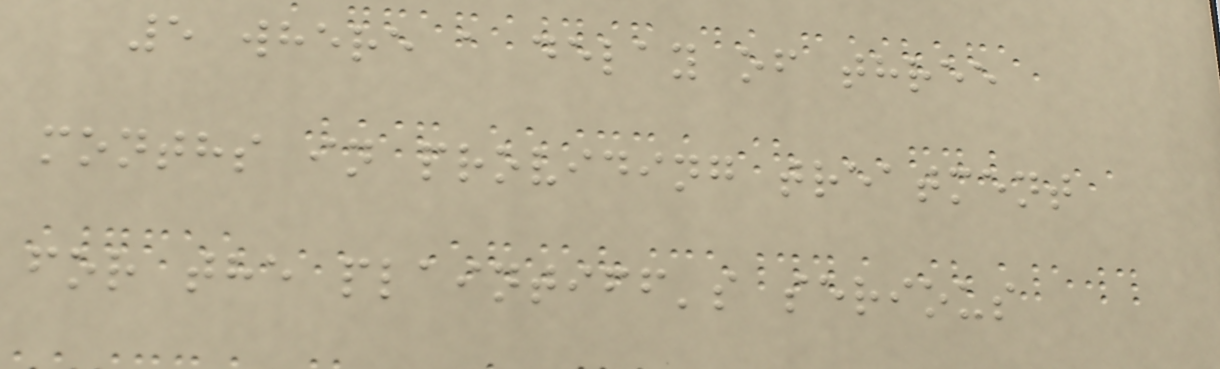5 where a delay of three
months in providing treatment
for the plaintiff's serious
